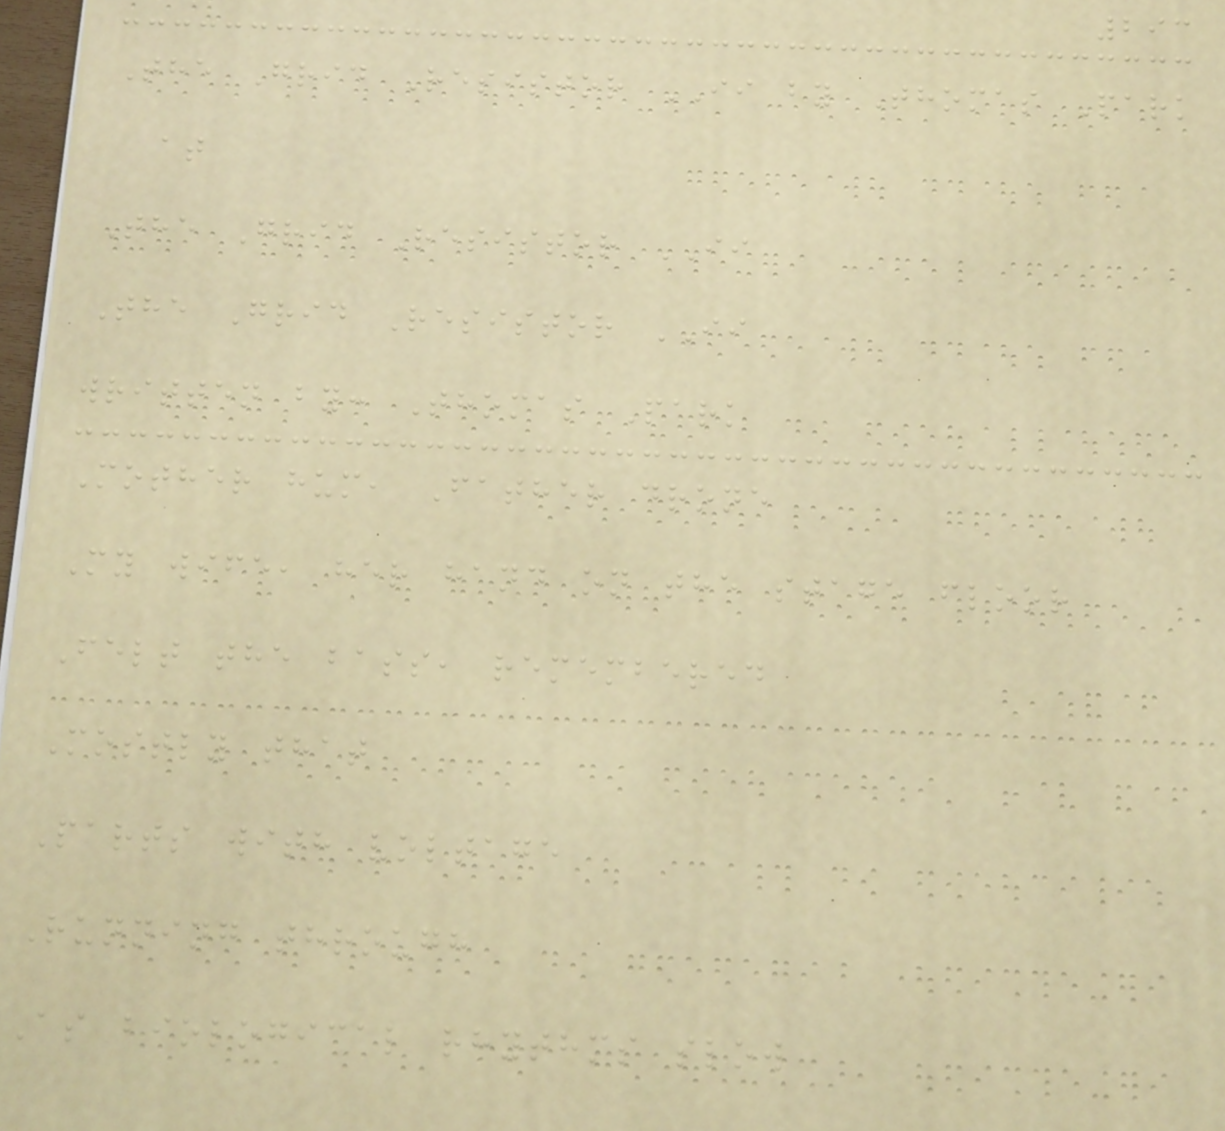293
The Grid Resistor II by Thomas Park
at
The Grid Resistor II
The Grid Resistor II
written by: Thomas Park
Mother hum, Father drone
My wife, her hand on the stage floor
Felt the bass, remembered
Mostly that
Parts with voltage
Running through
As biological rhythms slow
